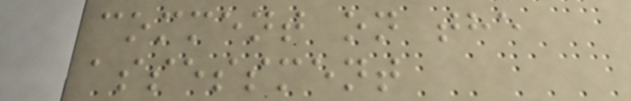comment on the
assessment
